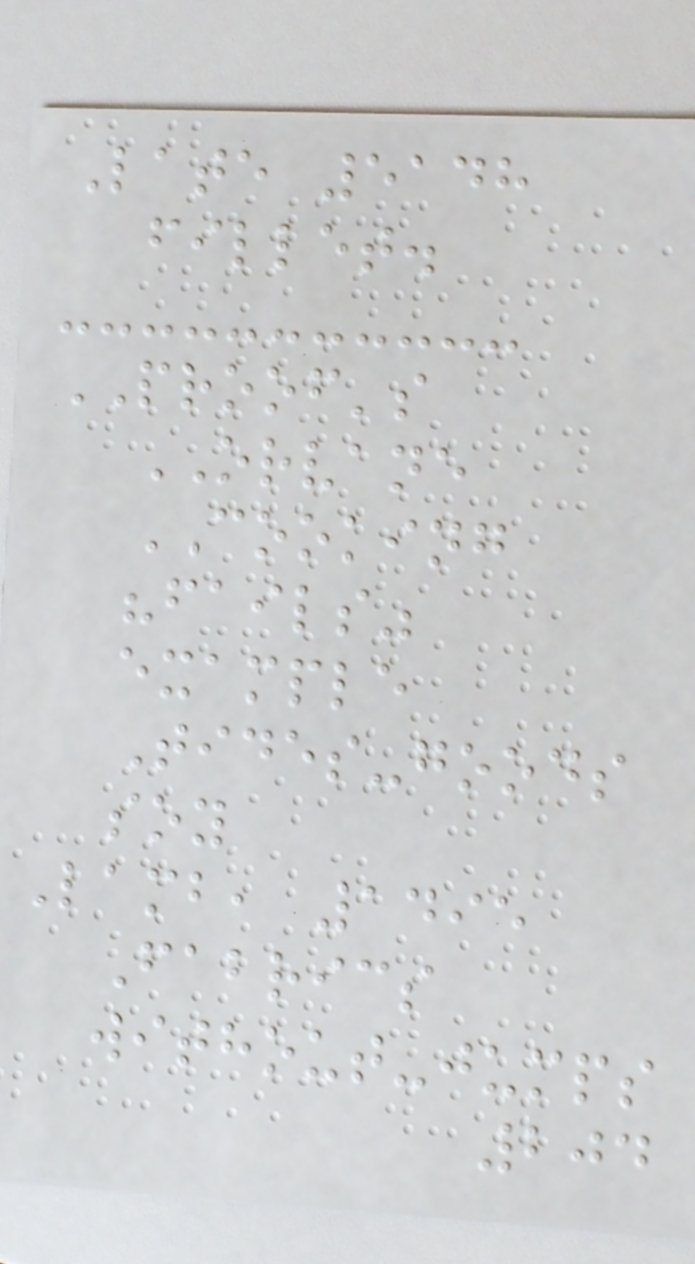Late 5148
fillet.
PROOF's
ORVANE
COOKING
"fails"
example
Tides-goods
soy
Lamb, 1495
Fabrics
without-jumps
204
